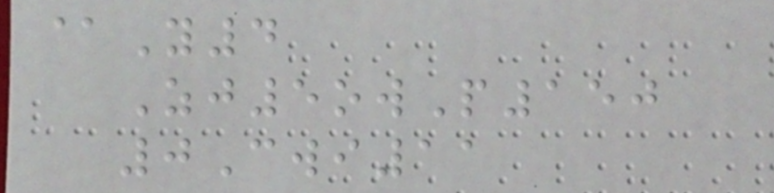@Y4
Zj5owP150
0Cwi11
